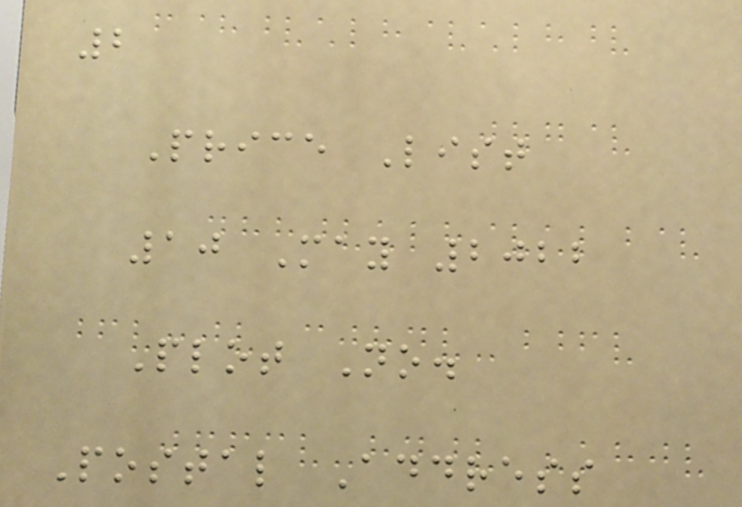2
Price List
10 May 2022
Plot No.
Postal Address
